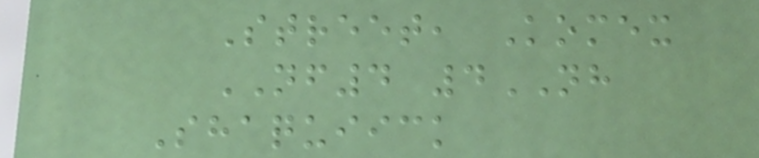Street, Komex
NF4 4NH
Shaquiick
